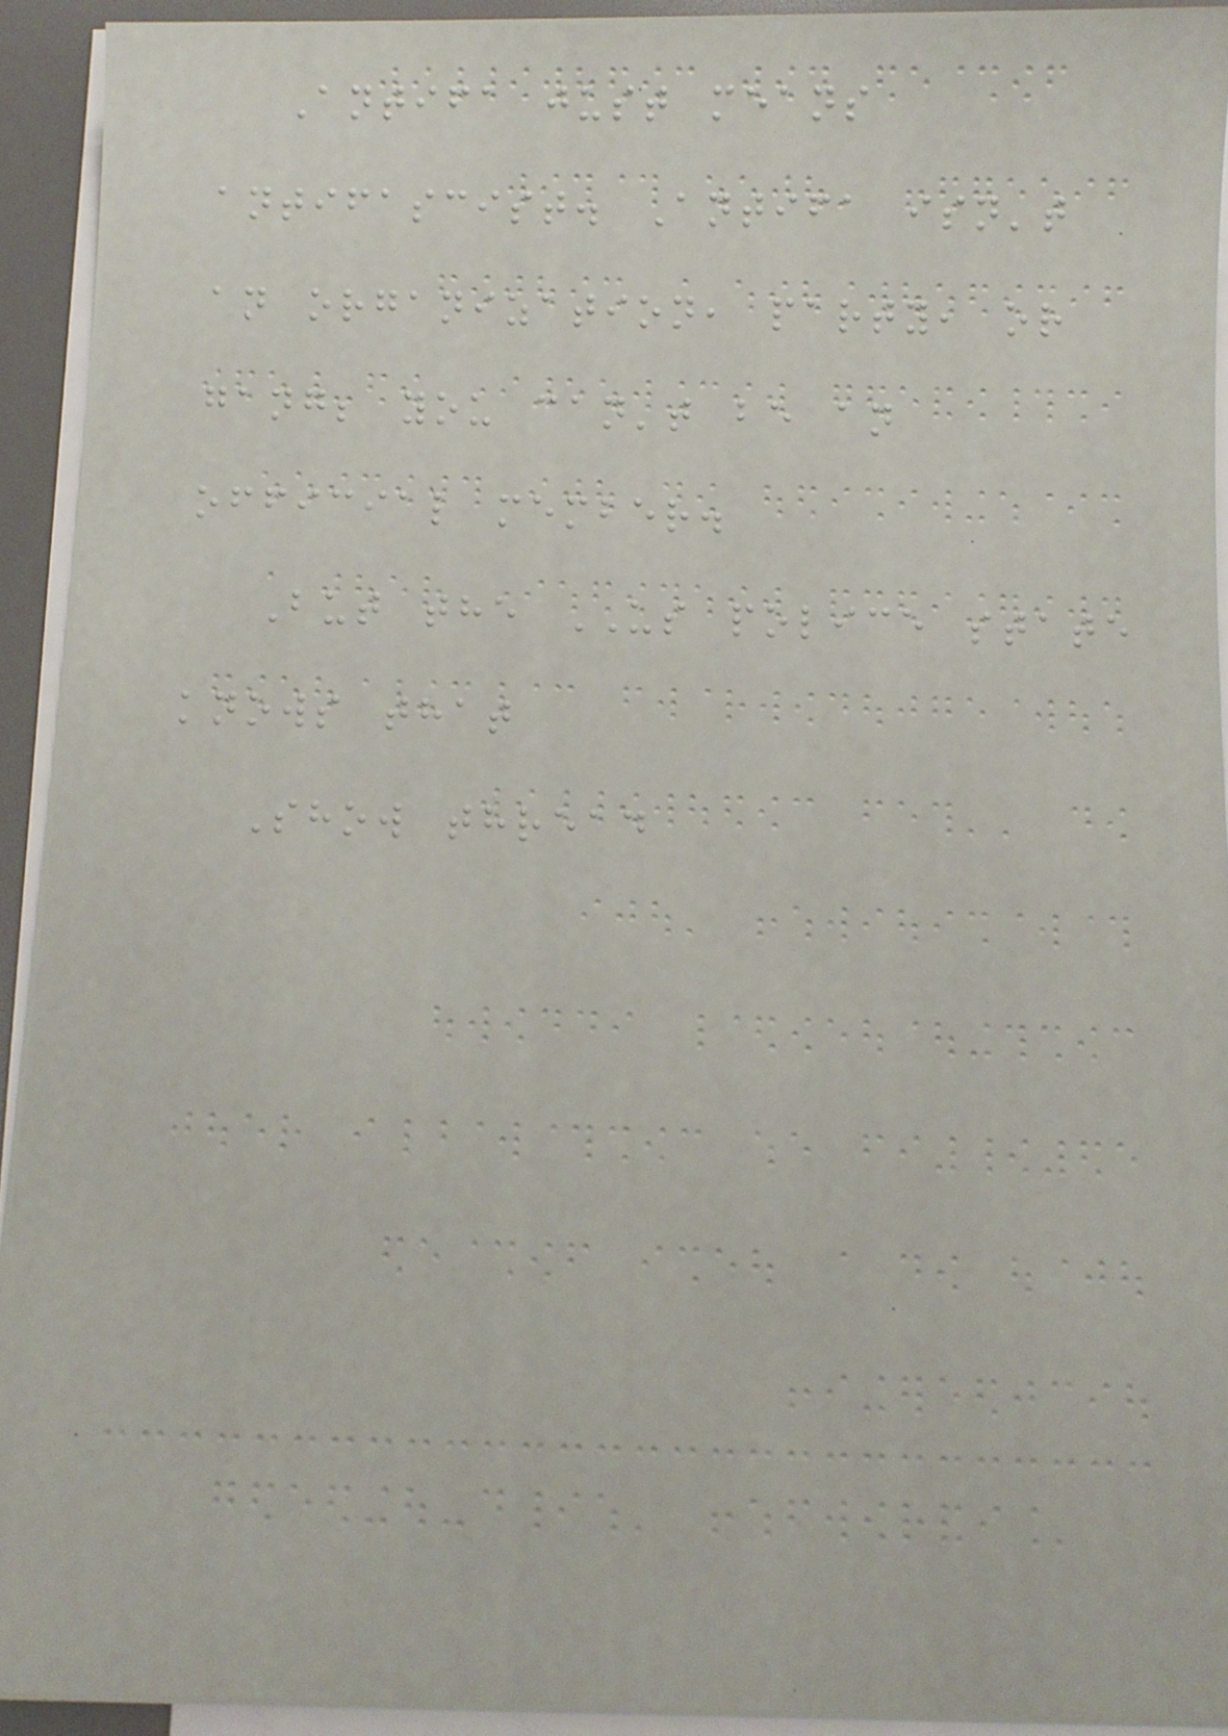Antifa just means
antifascist. Antifa isn't
an organization, party, or
gang; you can't be an
official member.
But the US police state
knows that
Show thread
